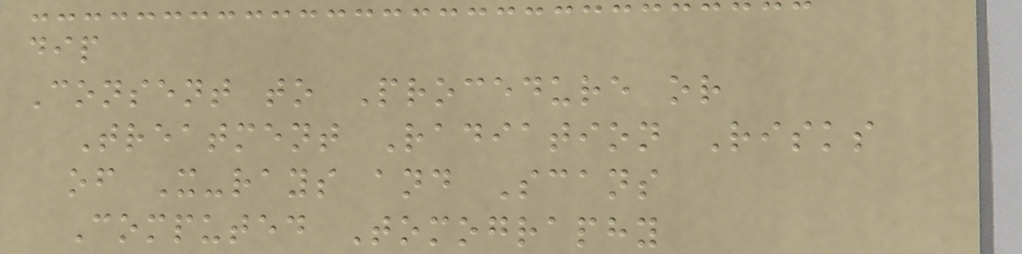dip
Consent to Procedure or
Treatment Radiation Risks
of X-rays and Scans
Computed Tomography
